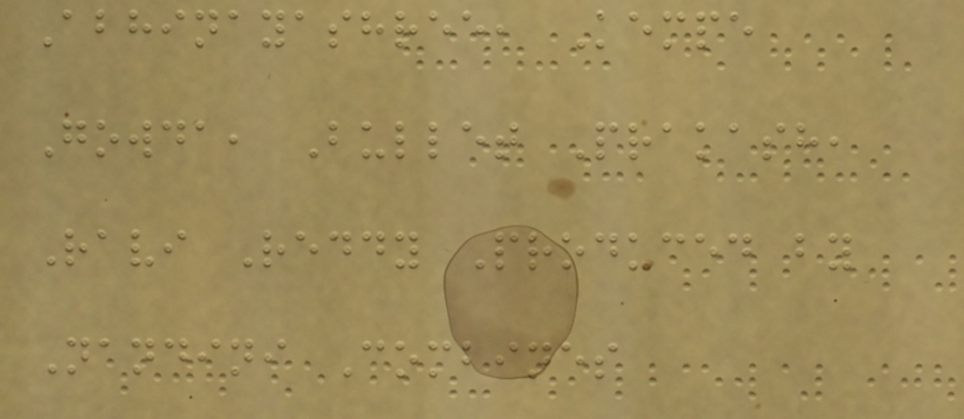Abhinayashree, Kempe
Gowda, Bullet Prakash,
Ravi Reddy Produced by
Nandini Combines
